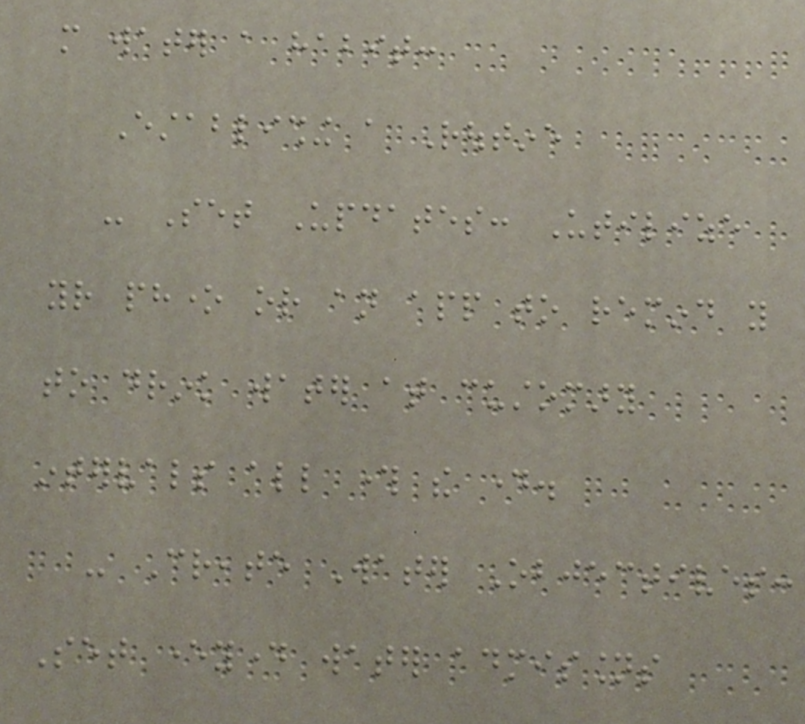more water a habit:
Establishing a Routine
- Set Updates: Utilize
your phone or an app to remind you
to drink water at customary
intervals all through the day.
- Create Water Objectives:
Set everyday water admissions
